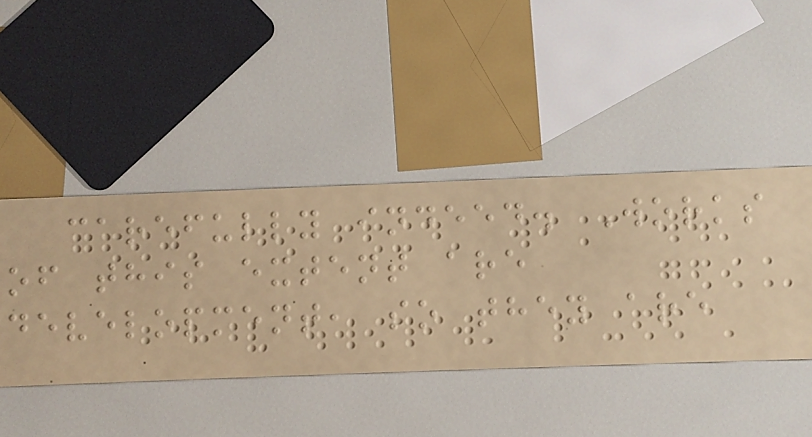carefully indeed. Works
of this extent are
development, so they are
